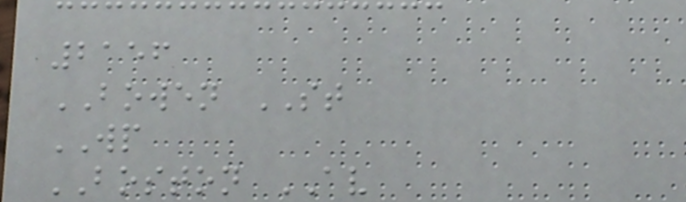2156
BOWEN ST
WP
BOSTON AV
